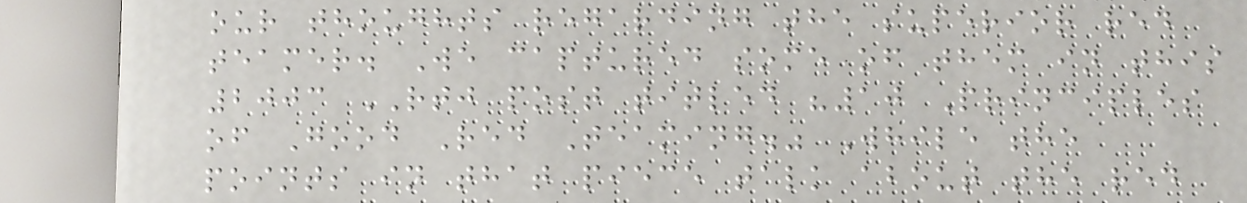our thoughts regarding the superior red
teamer. We captured some of them in this
2003 RTJ post titled "10 Principles
of Good Red Teaming." While the
points in that piece talk about the red
